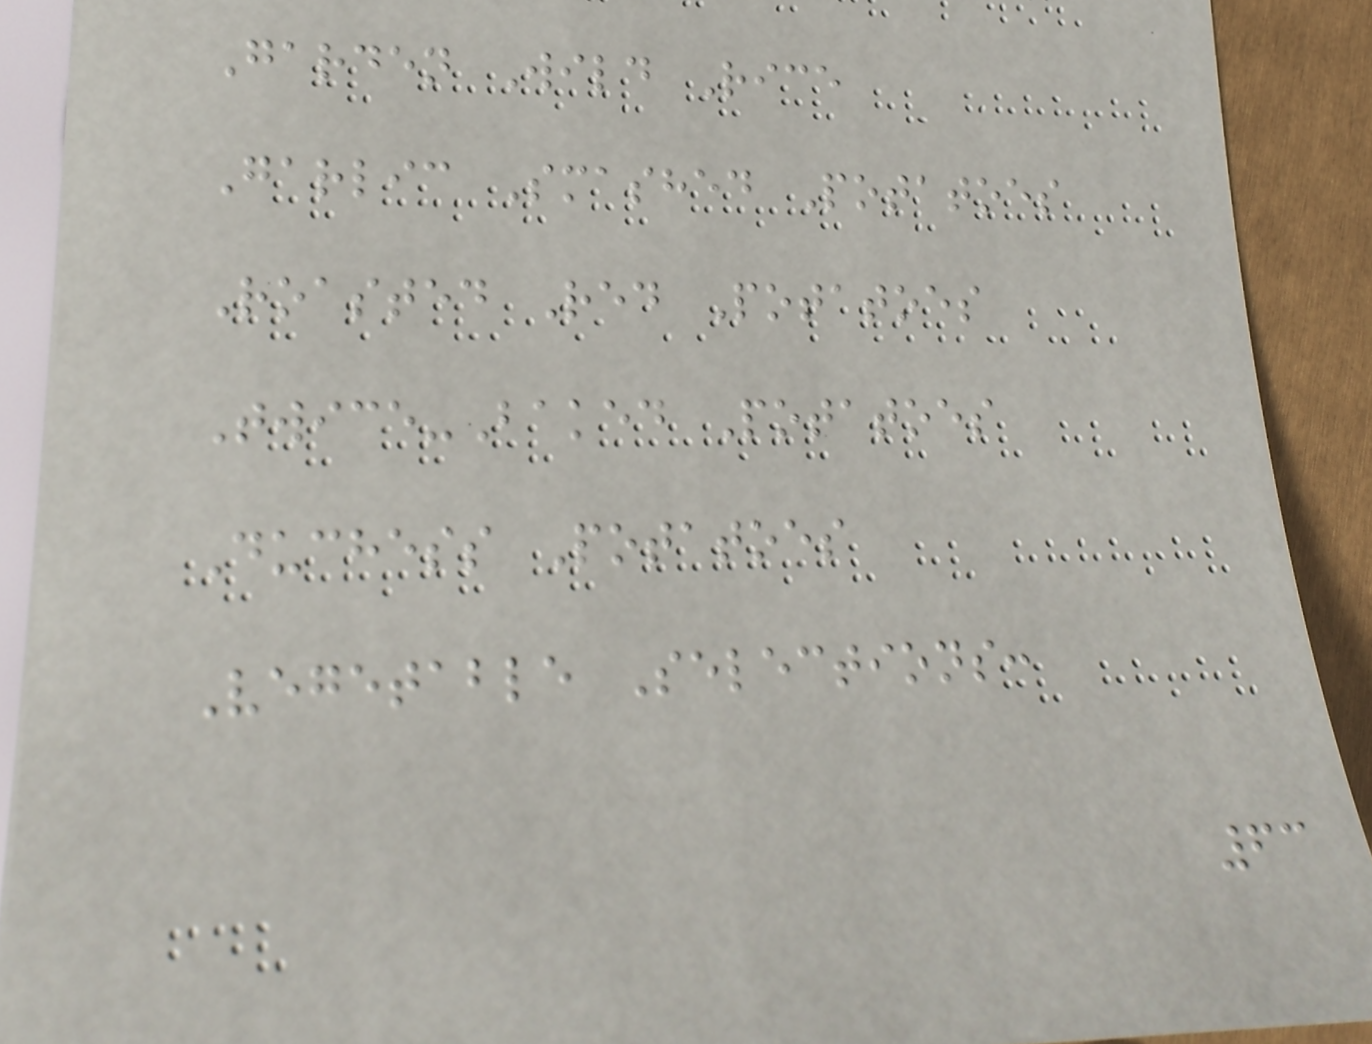Garden Wild Rice
Garlic Smashed Potatoes
Roasted Red Potatoes
Twice-Baked Potatoes
Duchess Potatoes
Vegetable Selections:
63
